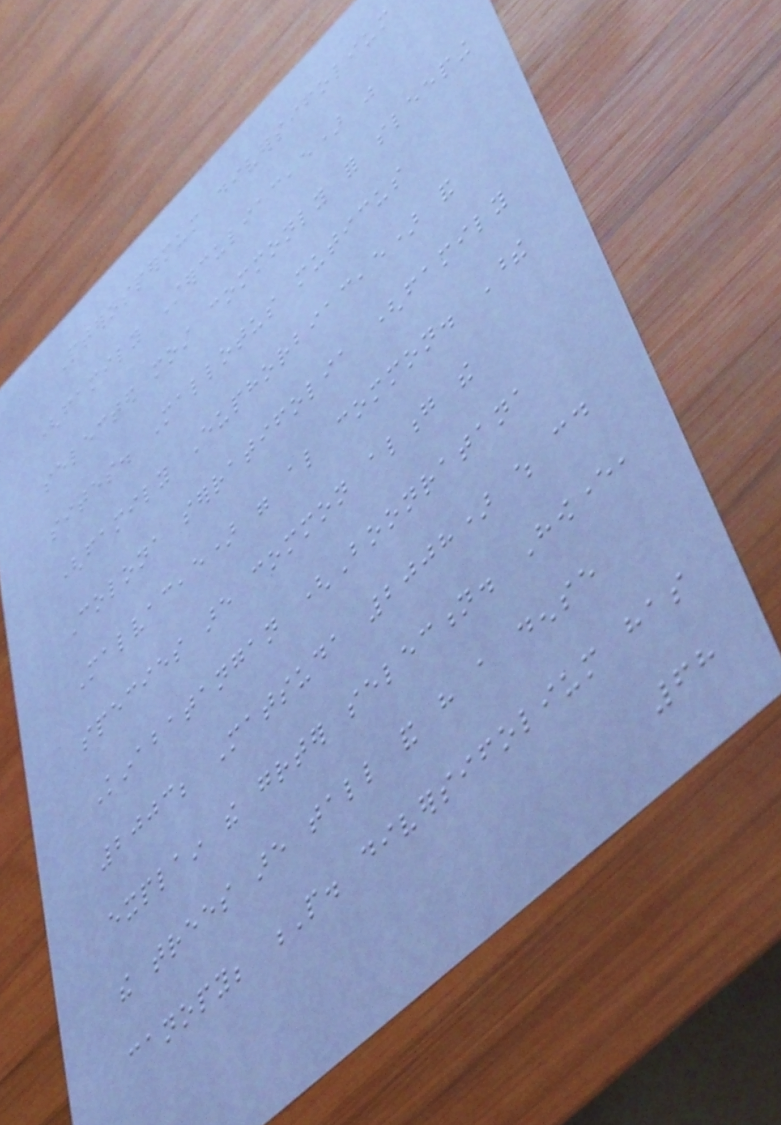Pterospermum diversifolium
(family Sterculiaceae) was
selected most commonly for sleeping
sites. Mallotus muticus
(family Euphorbiaceae) and
Colona serratifolia (family
Malvaceae) were also common. These
species are common along the
Kinabatangan (Boonratana
2003; Matsuda 2008) which could
explain the greater selection. However,
the trees are tall and have a dense
canopy; P. diversifolium has
68
